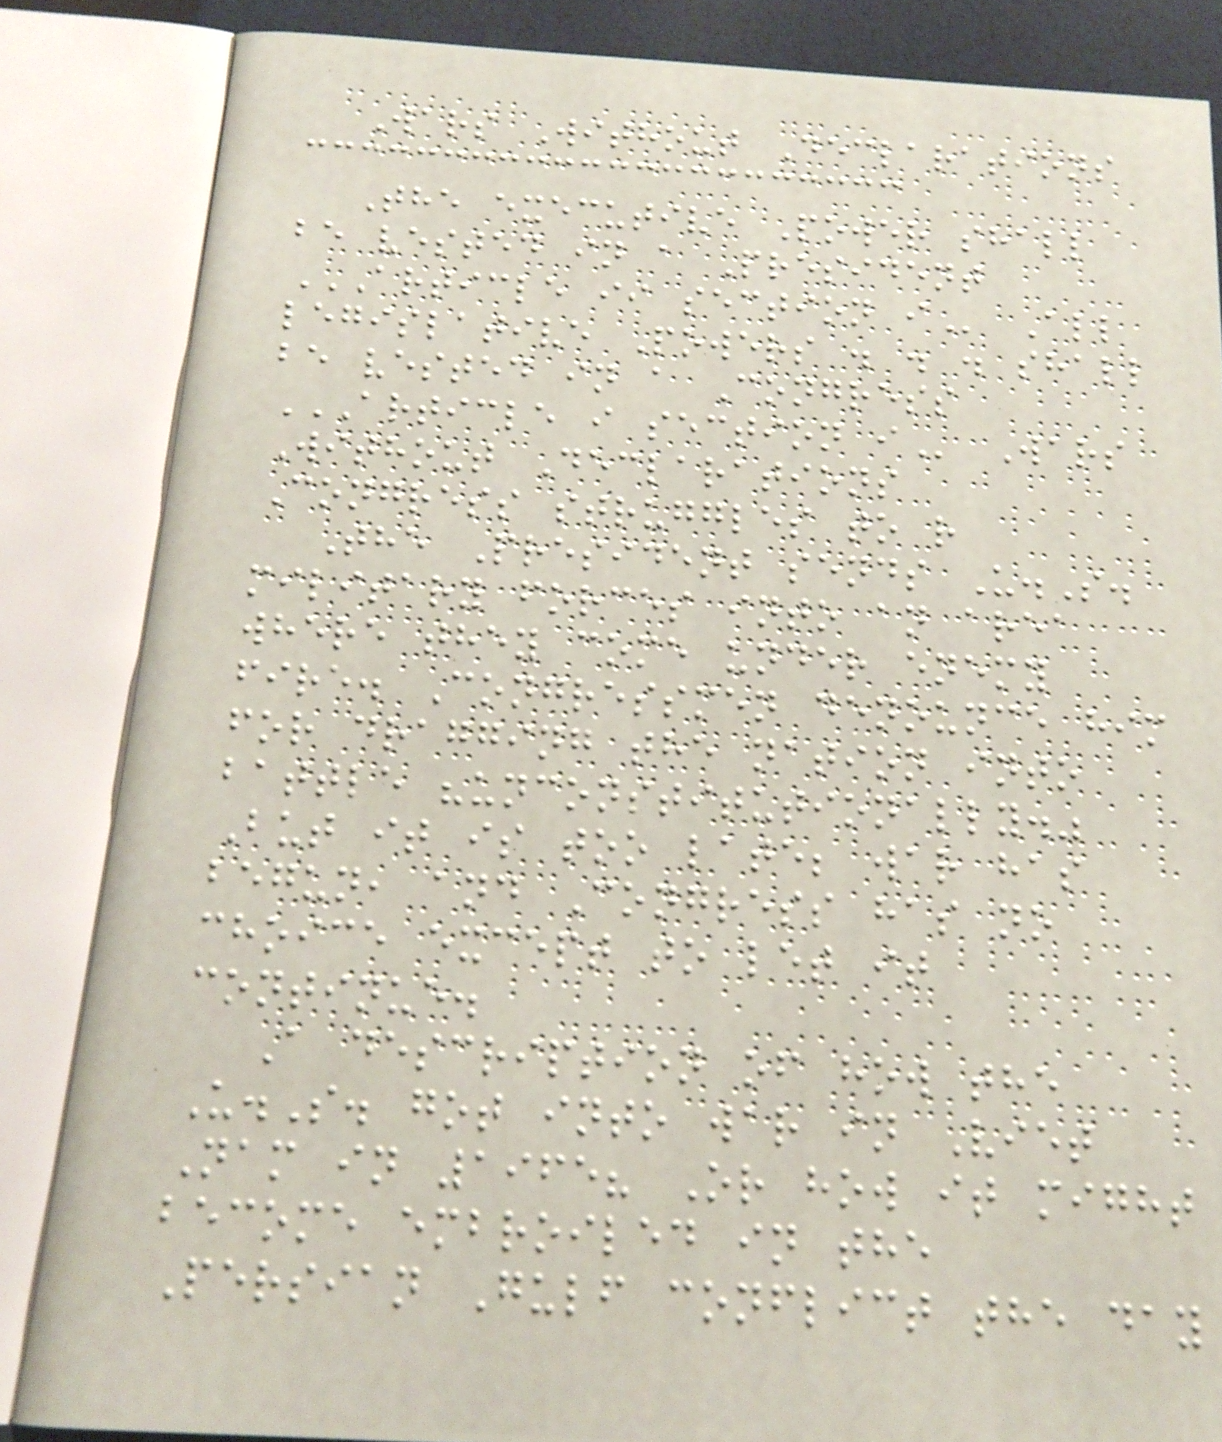Wars Without Declarations
The executive Power shall
be vested in a President
ARTICLE II SECTION I All
legislative Powers . . . shall
be vested in a Congress
ARTICLE I SECTION I Wars
Without Declarations
Congress struggles to r
The President sends U.S.
military forces into an area
where they come under enemy
fire. Congressmen denounce him
for dragging the nation into
battle "unconstitutionally."
But it is too late; war has
begun, and Congress has no
choice except to let it
continue.
A description of how the
U.S. got into war in Viet
Nam in 1965? Or how it might
become embroiled in the
Persian Gulf conflict the day
